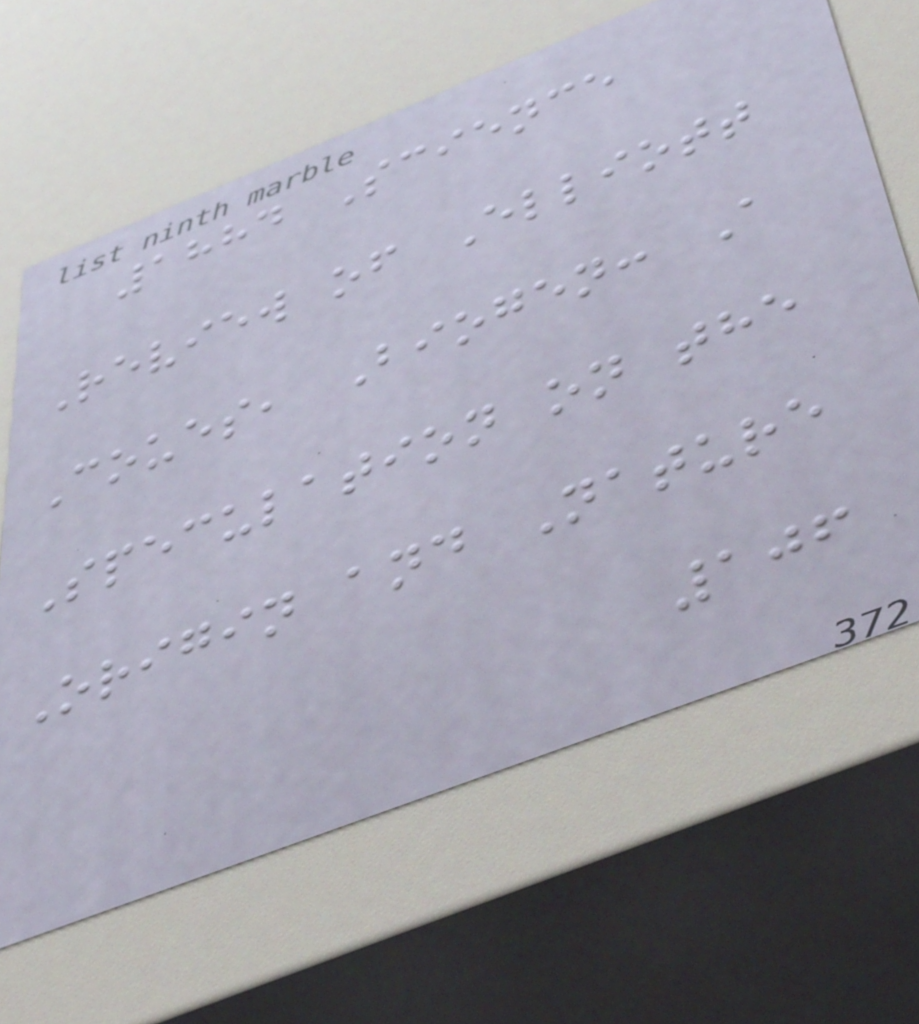1884 Science
Review of Elliott
Coues, Biogen: A
Speculation on the
Origin and Nature
106
